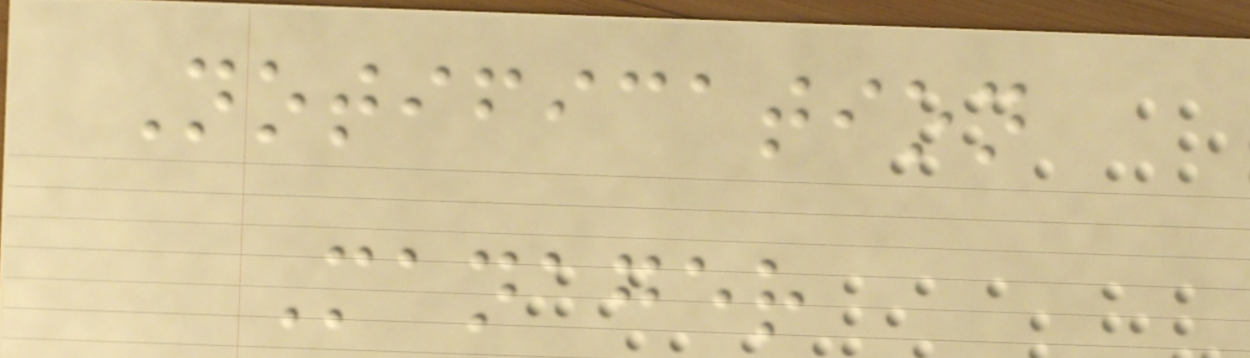Notification
Manager
